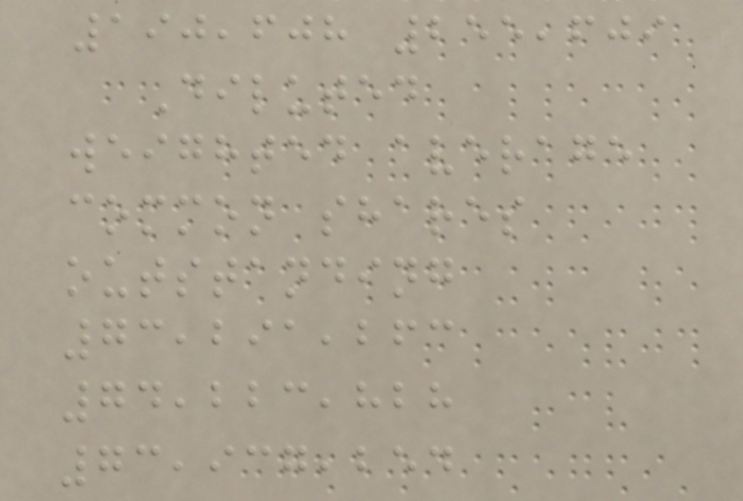190,608 255,609
Diluted
weighted average
common shares
outstanding
73,291,263
74,223,828
73,937,254
